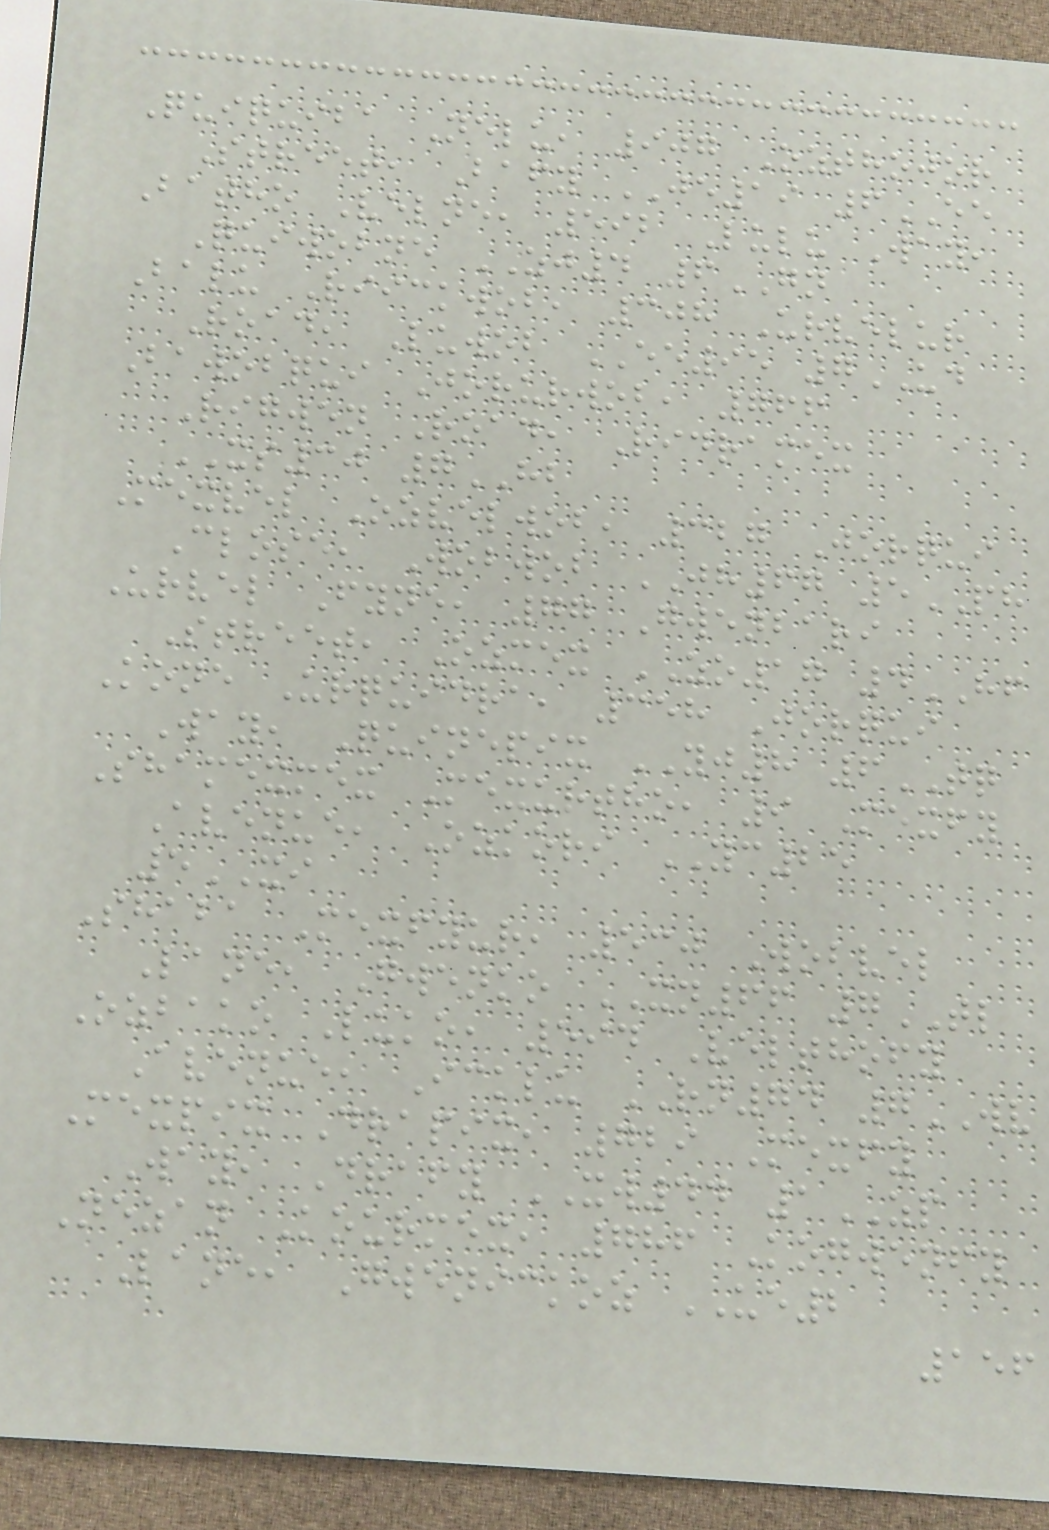Quiquiba Nelu, 907 Ozthojor
Street, Bafy JE19 6EE
Batho Velne, 592 Lulu Way,
Quiwobne ZJ4 6GN
Balu Riickwob, 308 Urvelur
Road, Luwob EE95 7UD
Bawobqui Jorurwob, 766
Rigwen Road, Ridramex
XS30 7HB
Mexvel Ozvelwob, 327 Jorqui
Close, Wobwob JH67 5PH
Urvel Fyne, 77 Gwenbari
Street, Ozmex ZO17 4HF
Kone Urquidra, 358 Jorqui
Way, Quinepix YJ8 6TQ
Shamexmex Mexurtho, 9 Mexfy
Avenue, Ozkori YC25
5XI
Shaba Mexfyur, 530 Wobvel
Lane, Gwenko XN66 7TL
Ozbako Luko, 594 Velthofy
Avenue, Icklu RN74 7WV
Mexpix Drapix, 729 Mexfy
Way, Drafy XW44 1ZP
Nezan Kourmex, 786 Kogwenfy
Lane, Gwenickoz UE2
156
